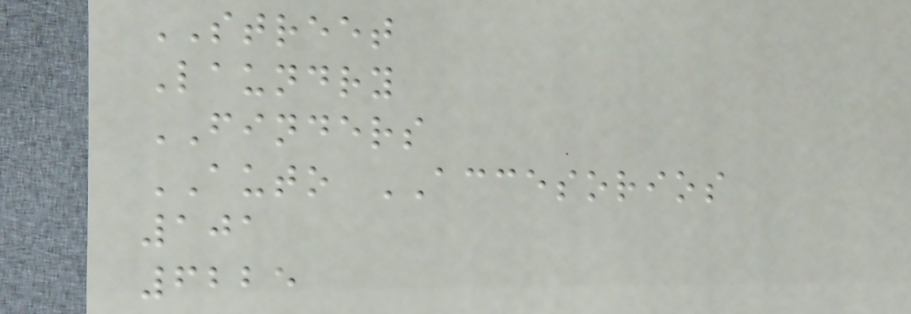STREET
Laundry
FINDERS
AUTO ACCESORIOS
101
6225
